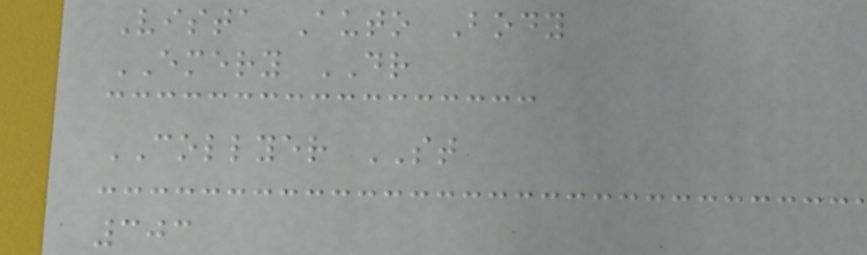Vista Auto Body
EMERY DR
COLLYER ST
303
